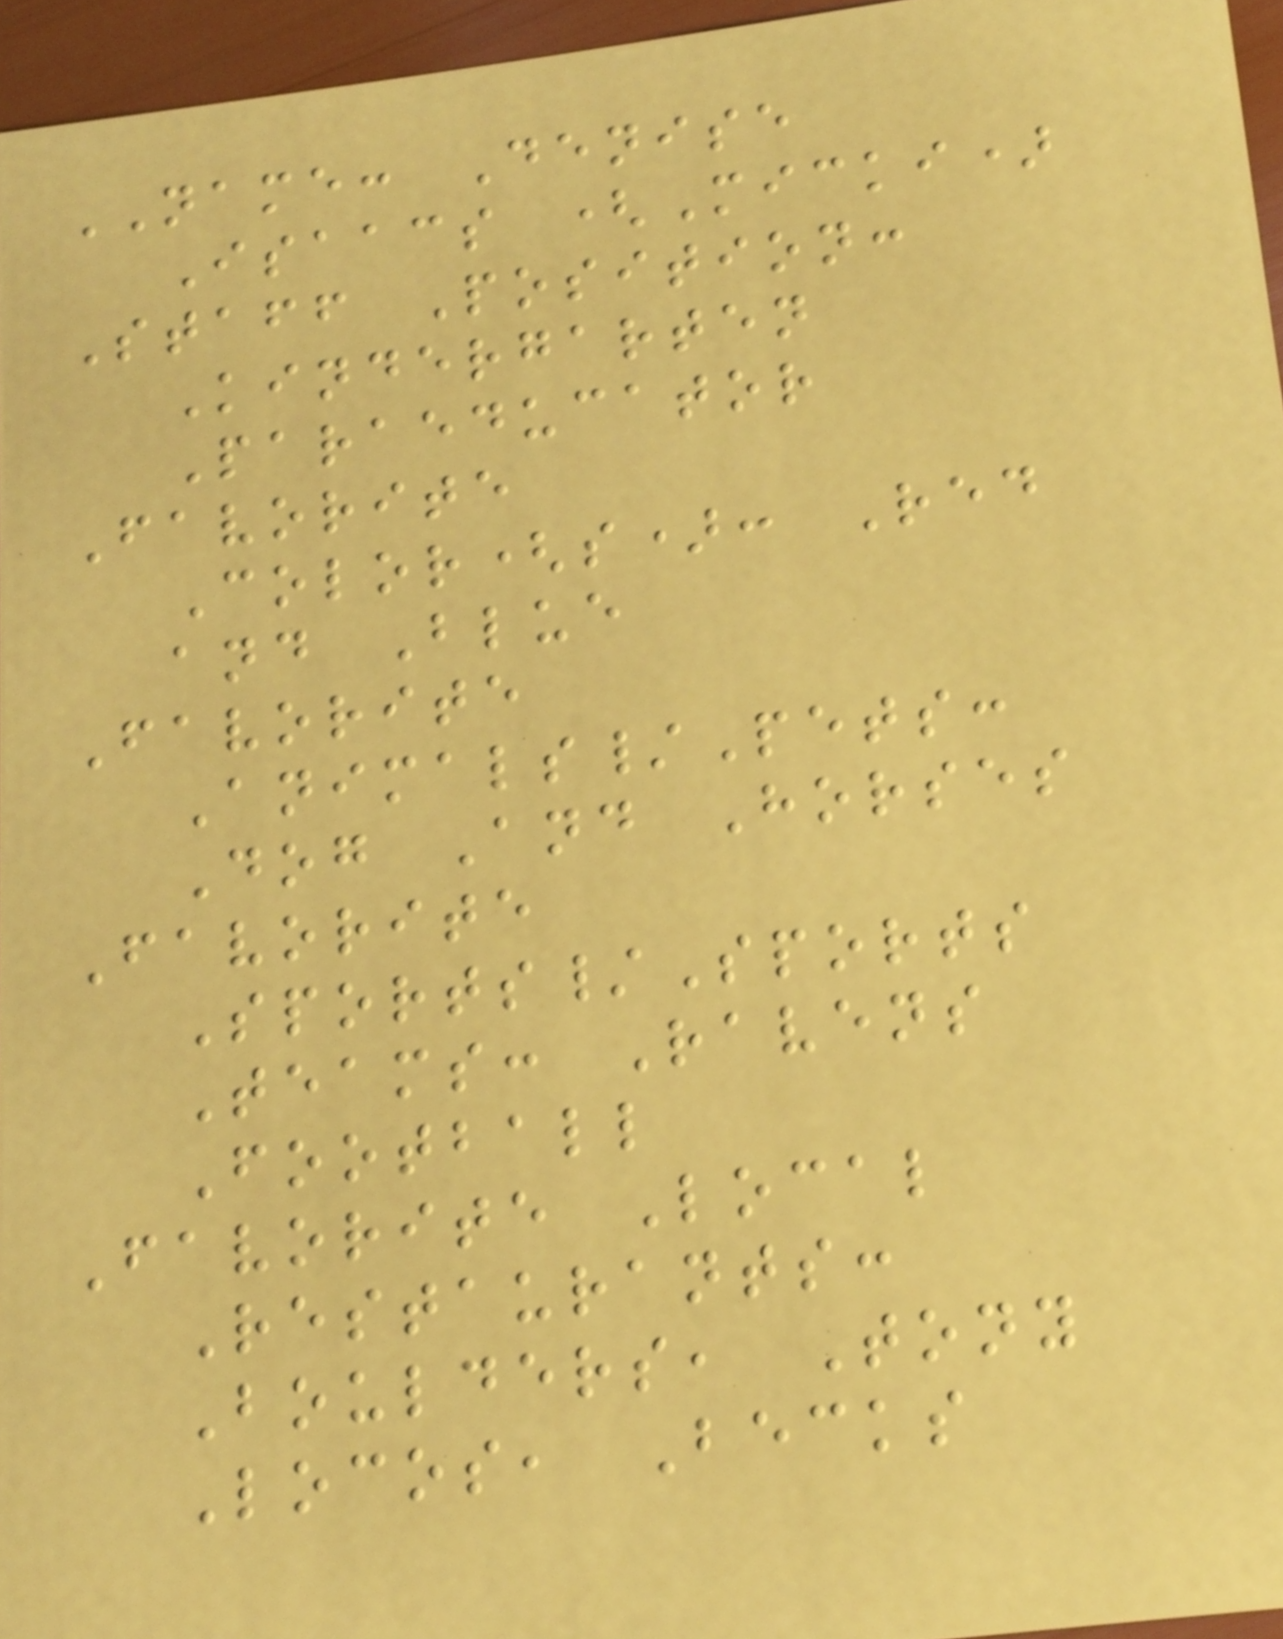NAME: Denise
Isaacs (Micki)
Staff Position:
Kindergarten
Paraeducator
Favorite
Color(s): Red
and Blue
Favorite
Animals/Pets:
Dog And Horses
Favorite
Sports/Sports
Teams: Ravens
Football
Favorite Local
Restaurants:
Boulders, Tony
Locos, Becks
